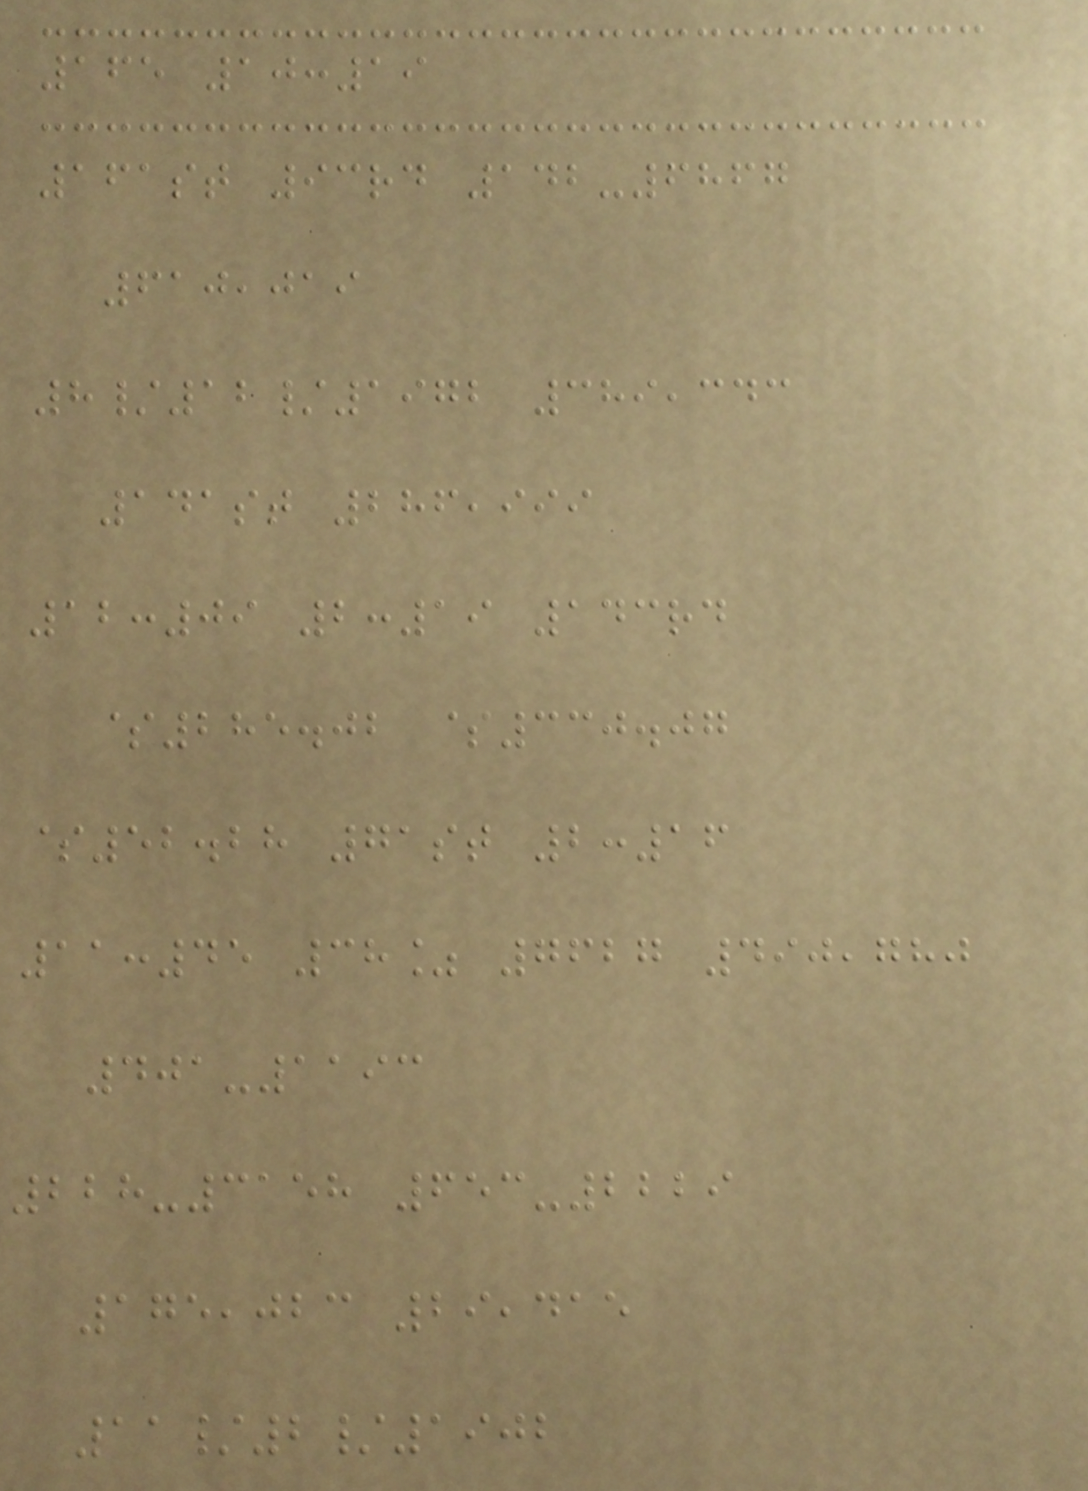165 10:19
161st 93rd 142-6867
610,019
8/12/1972 389,343
141st 286,999
12:09 2:19 143rd
$285.02 $330.07
$52.28 71st 2:16
11:45 38% 7627 490,780
401-1193
228-3158 653-2229
175,023 29,415
11/2/1902
